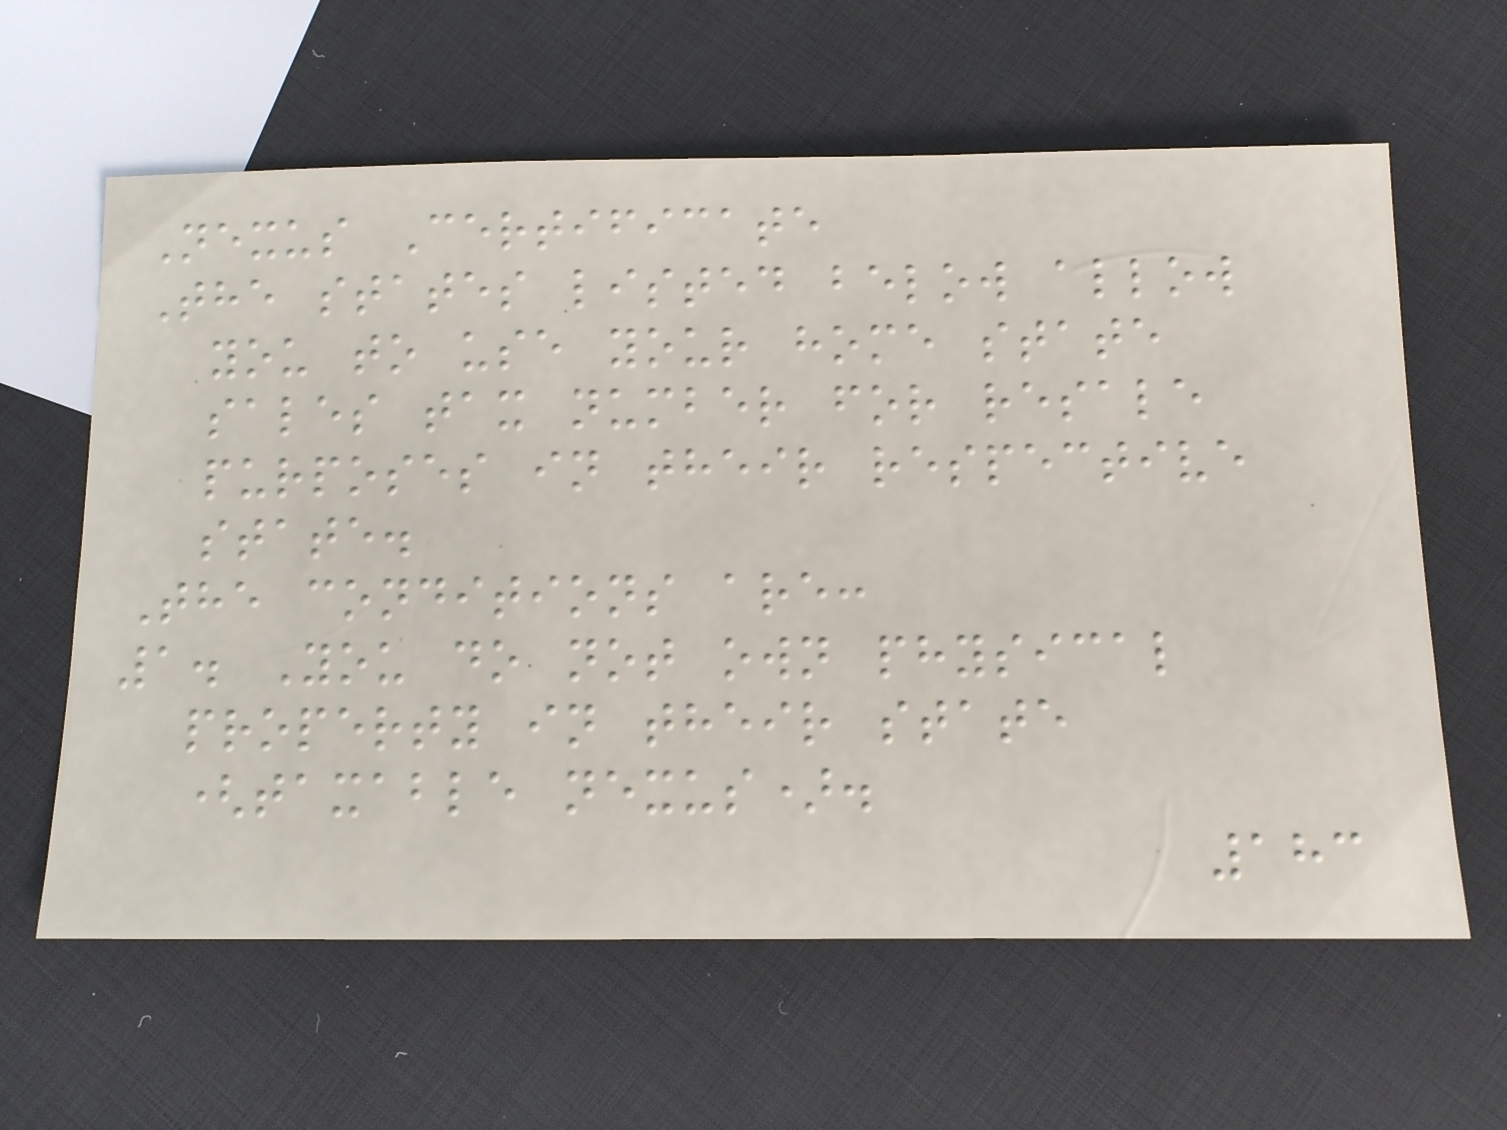Nexus Certificate
The states listed below allow
you to use your home state
sales tax number for resale
purposes in their respective
state.
The conditions are:
1. You do not own physical
property in their state
(taxable nexus).
183
